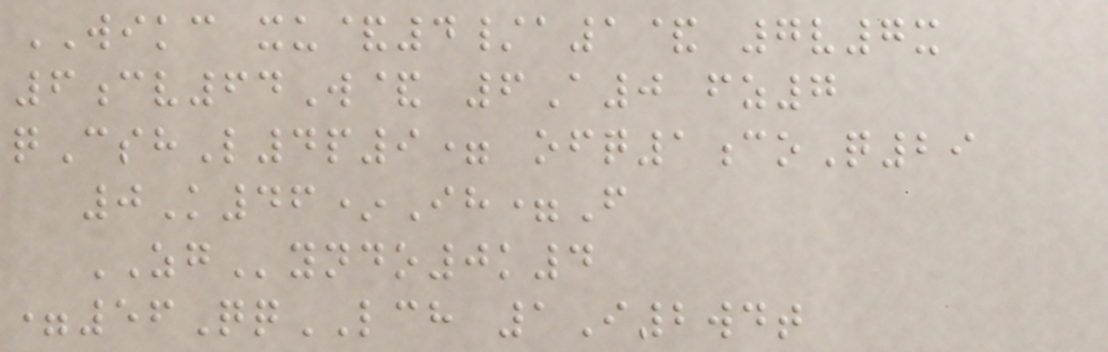WIKC xu&4/a1& 7v7x
6cv64W& 6A0 fz7
qCshL4p9= ofq1coQ29
0K46*Ih=F
ZGyndo0k4
=56QqLCH 1I2wdt
